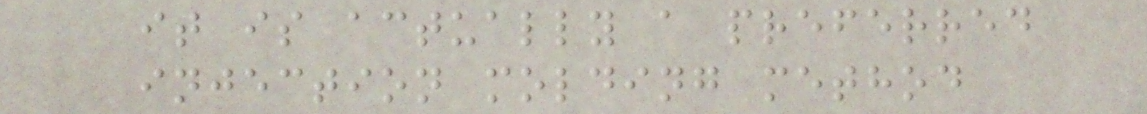it is actually a preferred
injection molding method
